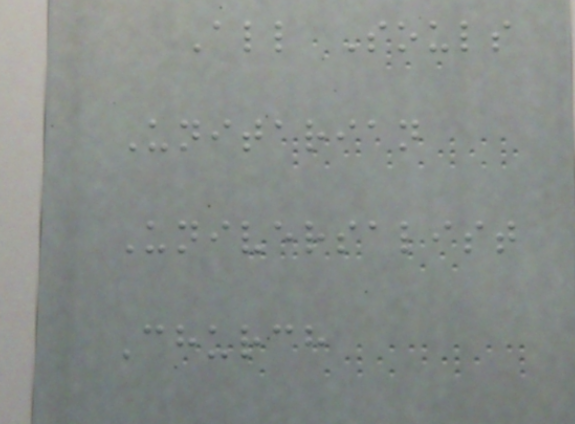All Souls
Unitarian
Universalist
Church
